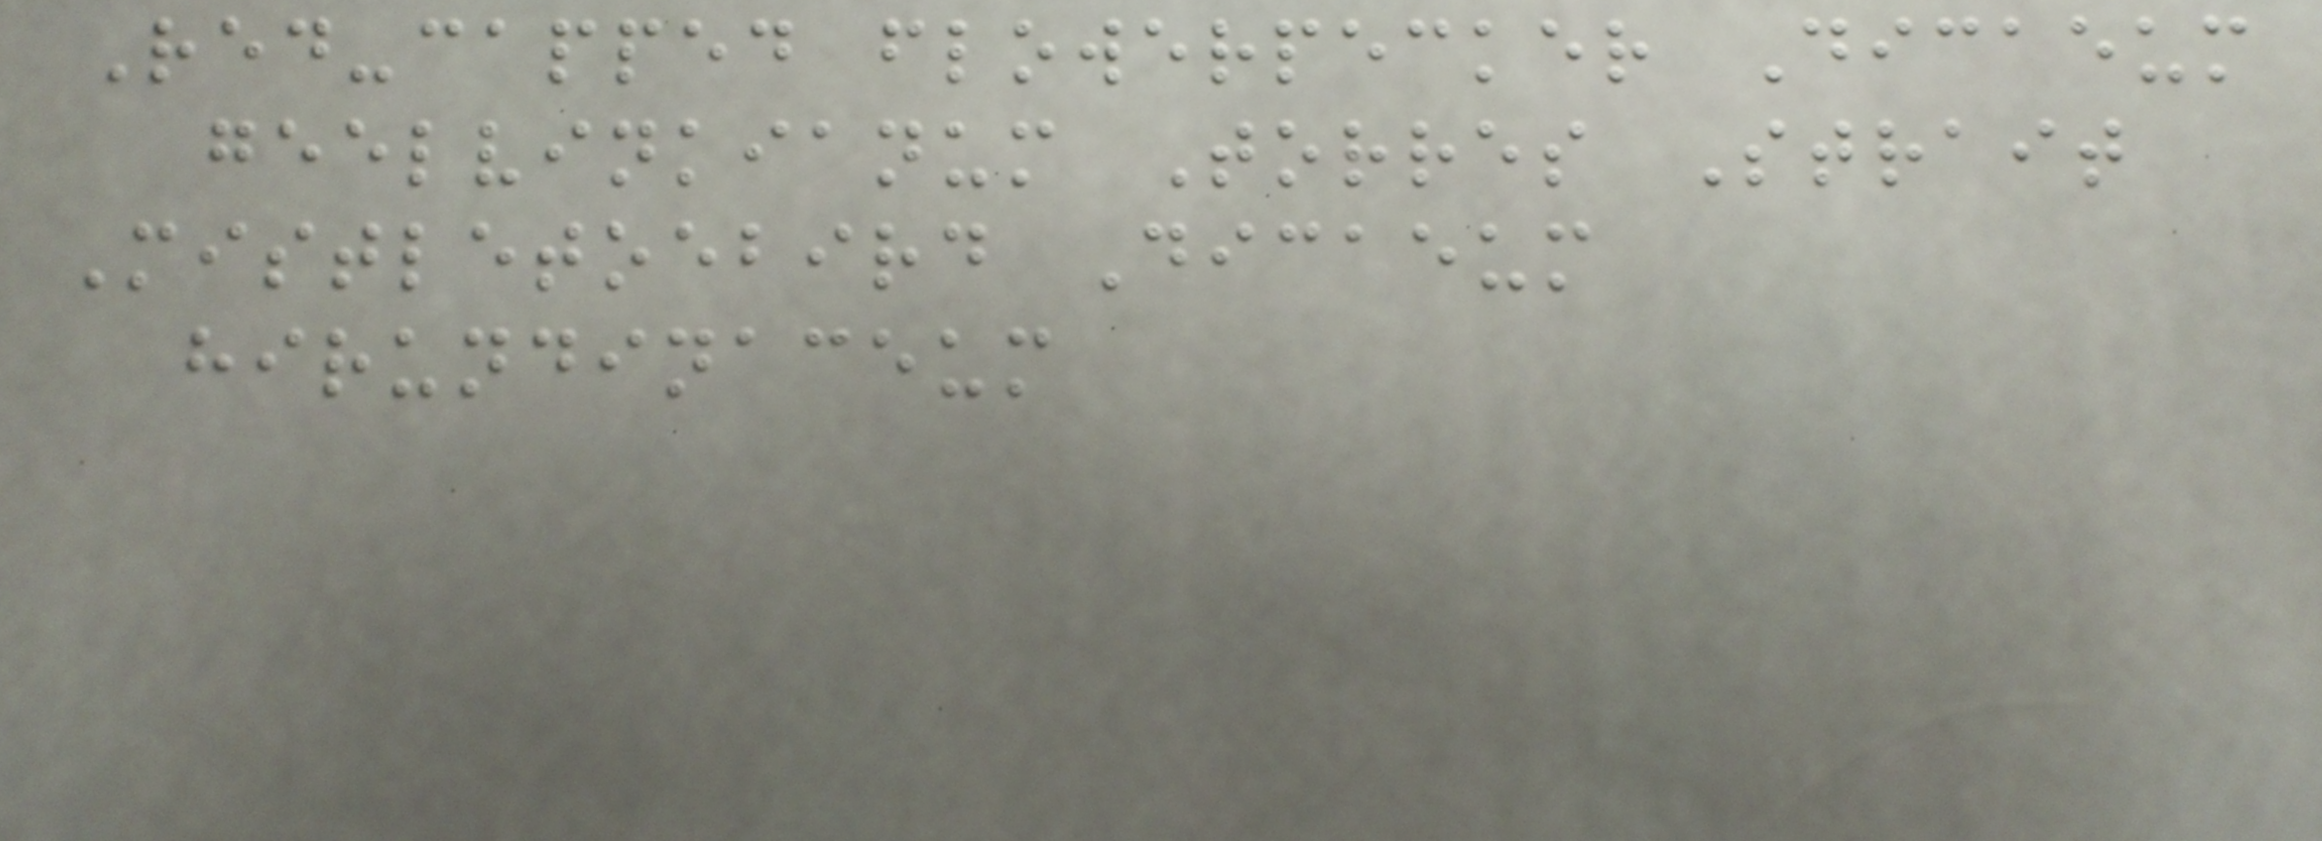Red-capped flowerpecker Dicaeum
geelvinkianum Torres Strait
Mistletoebird Dicaeum
hirundinaceum
